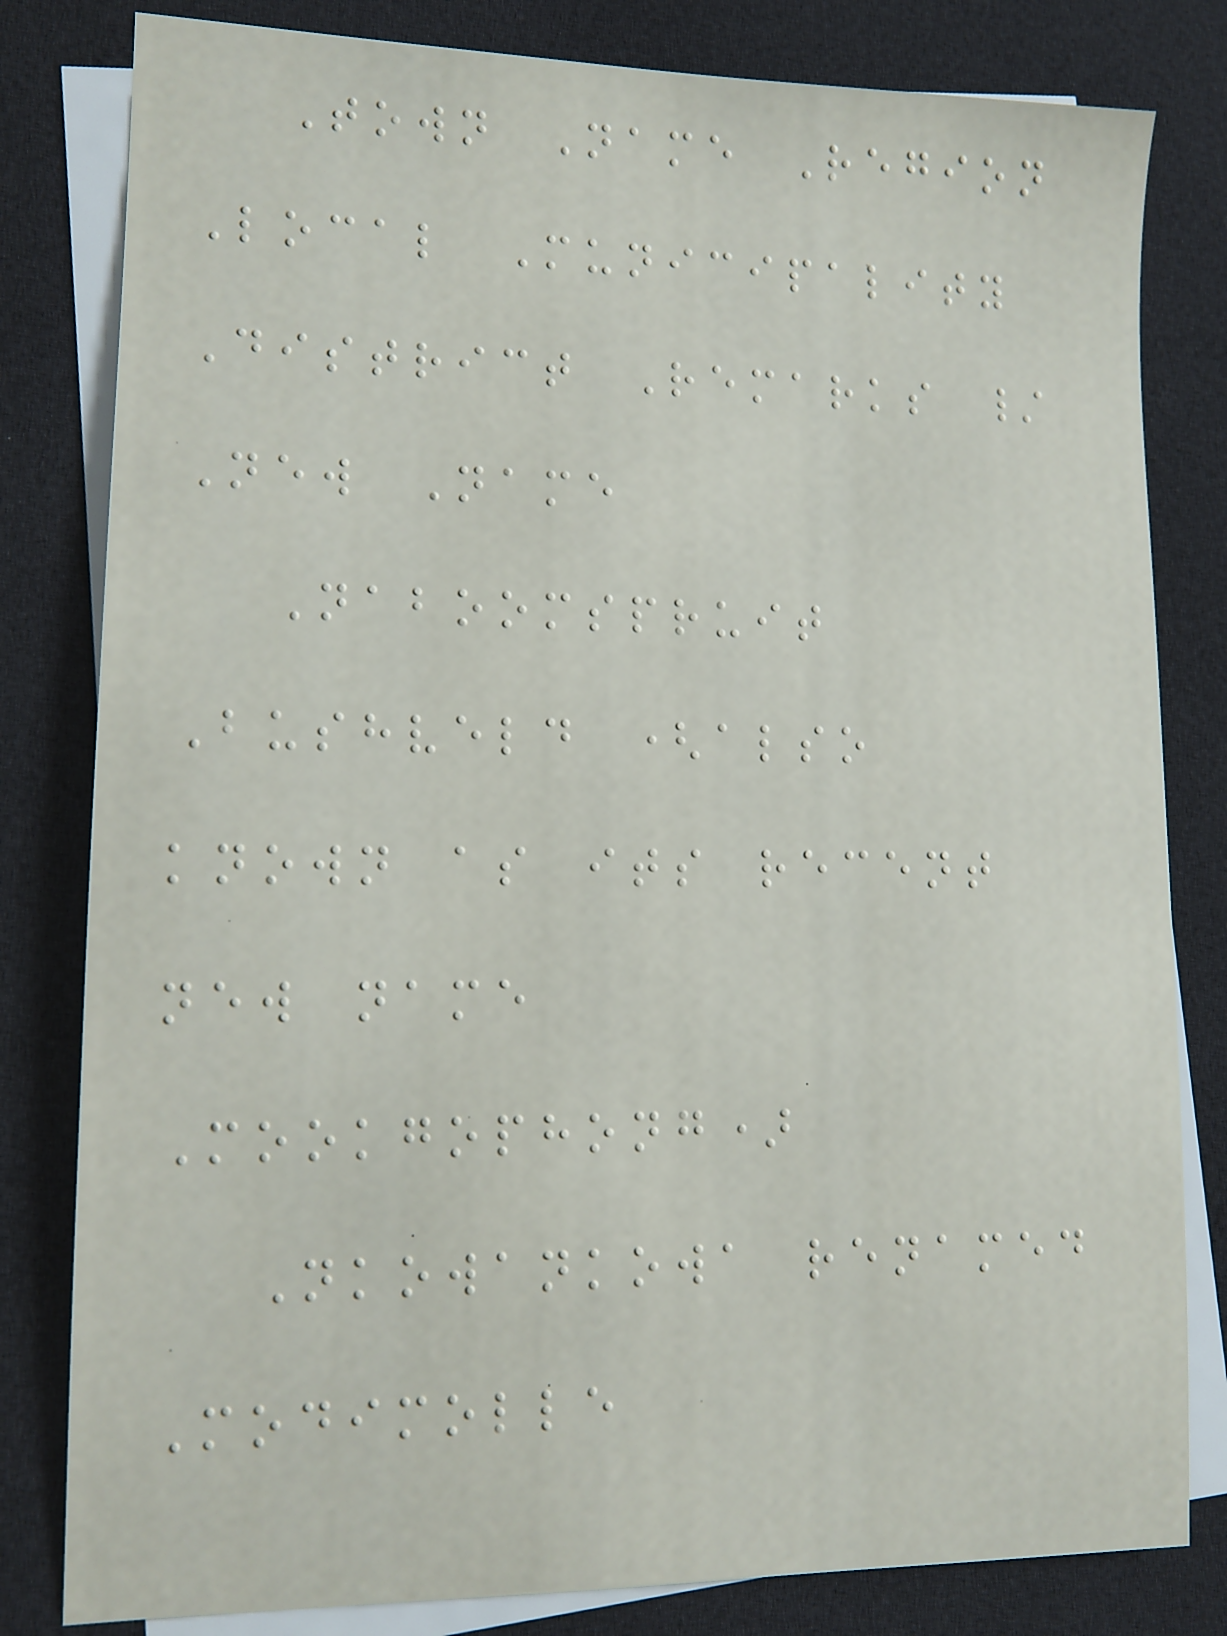Town Name Region
Local Municipality
District Remarks /
New Name
Naboomspruit
Bushveld (also
known as its recent
new name
Mookgophong)
Nkowankowa renamed
Modimolle
